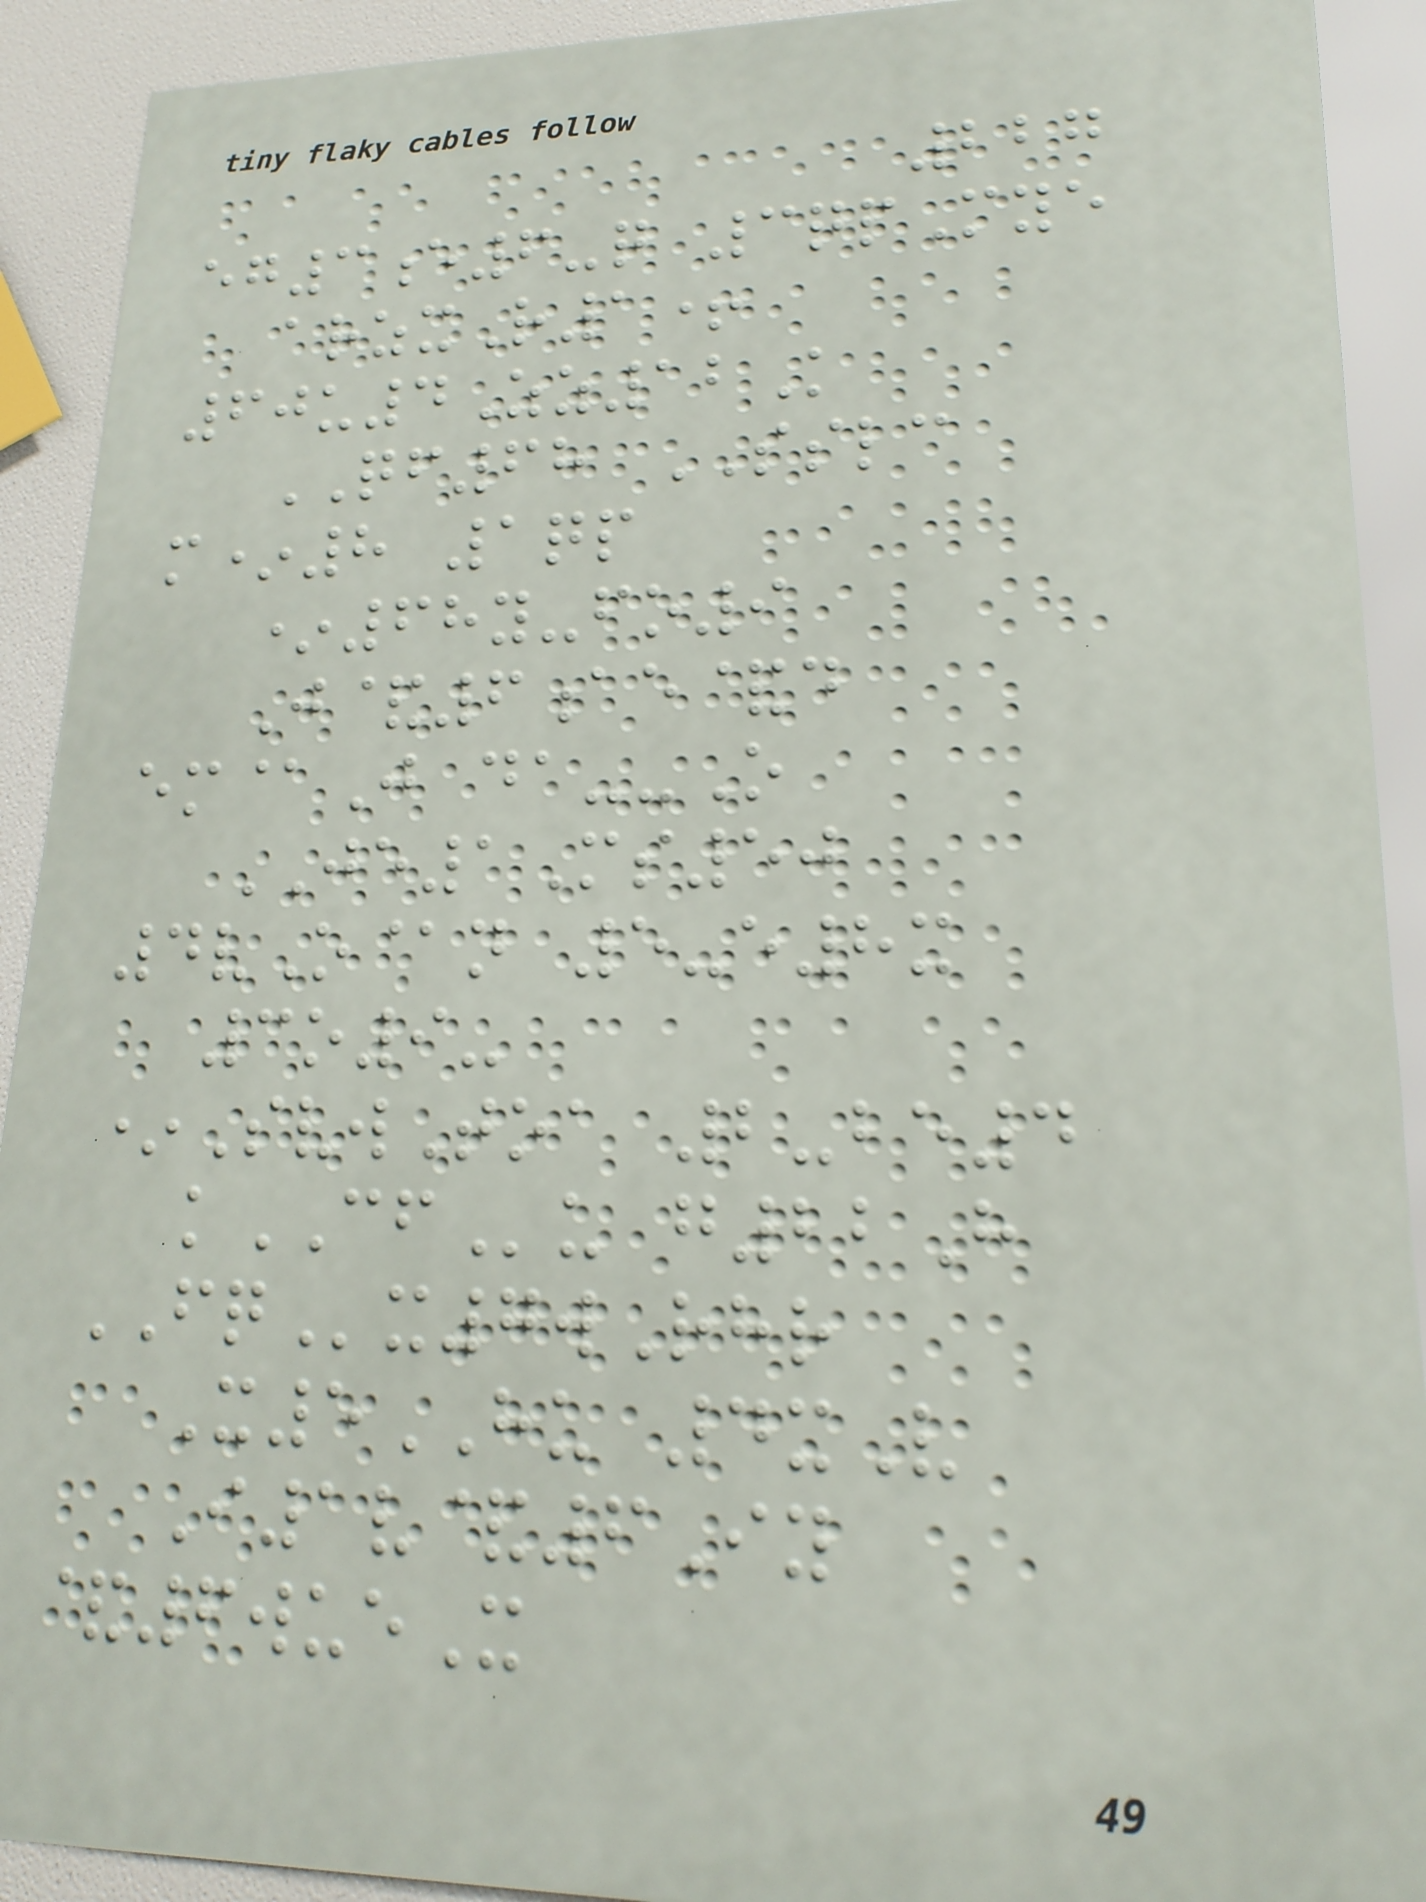227
eg3e6-q 3qpMye
arzxR1+
60u4Zz12K
QF68 SSLC
m*8 1qp
*68y-fo9
J&6ae&d
em@J da--O
JE1Ms50
4vO@n 5-e8x
3o9-
*SvwToa 2-be4
kCFu g22H
FQx7wRhr
X5HU 4xV
I1v&6Iy
&6wueX
